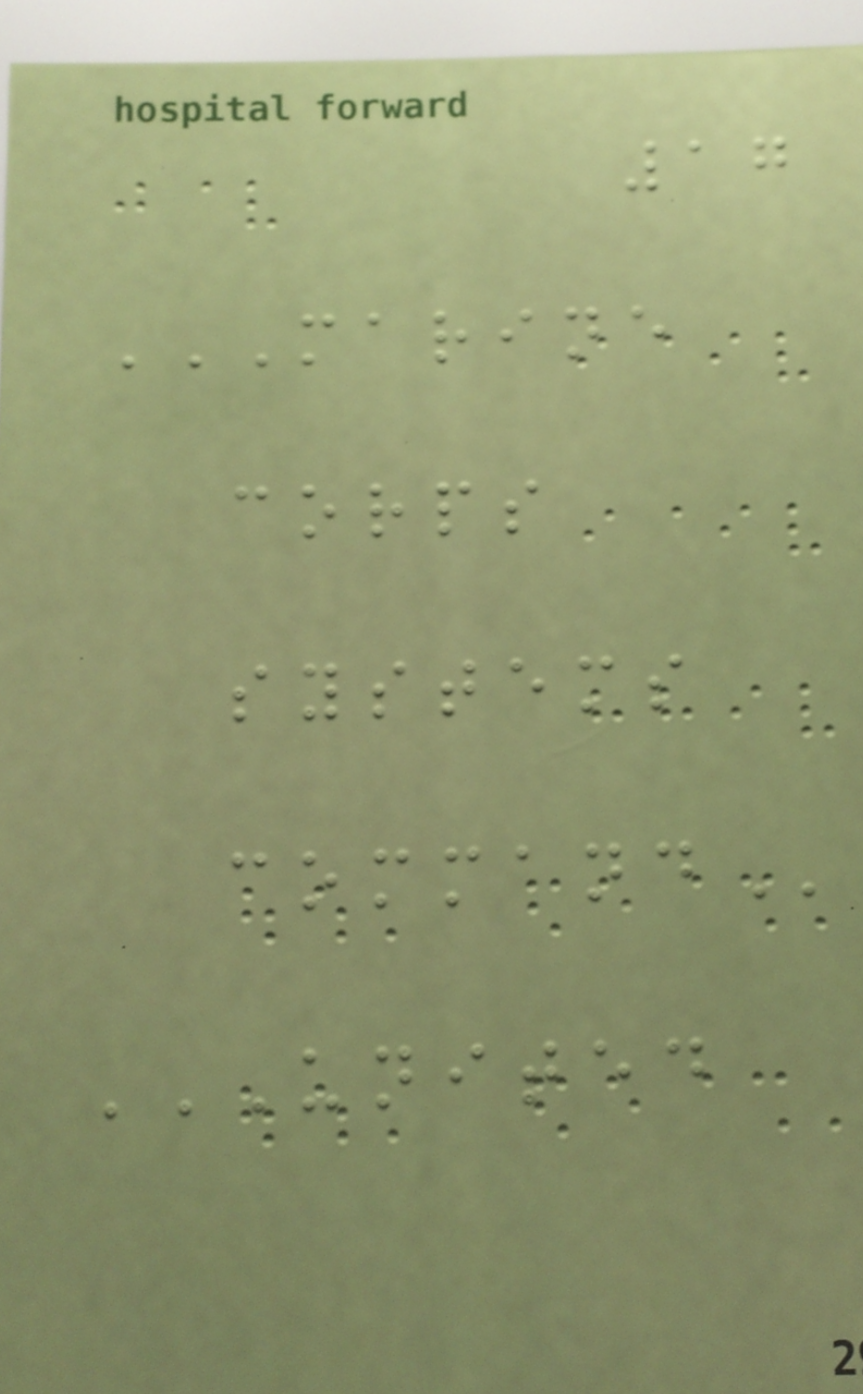17
MARINE
CORPS
SYSTEMS
COMMAND
UNITED
